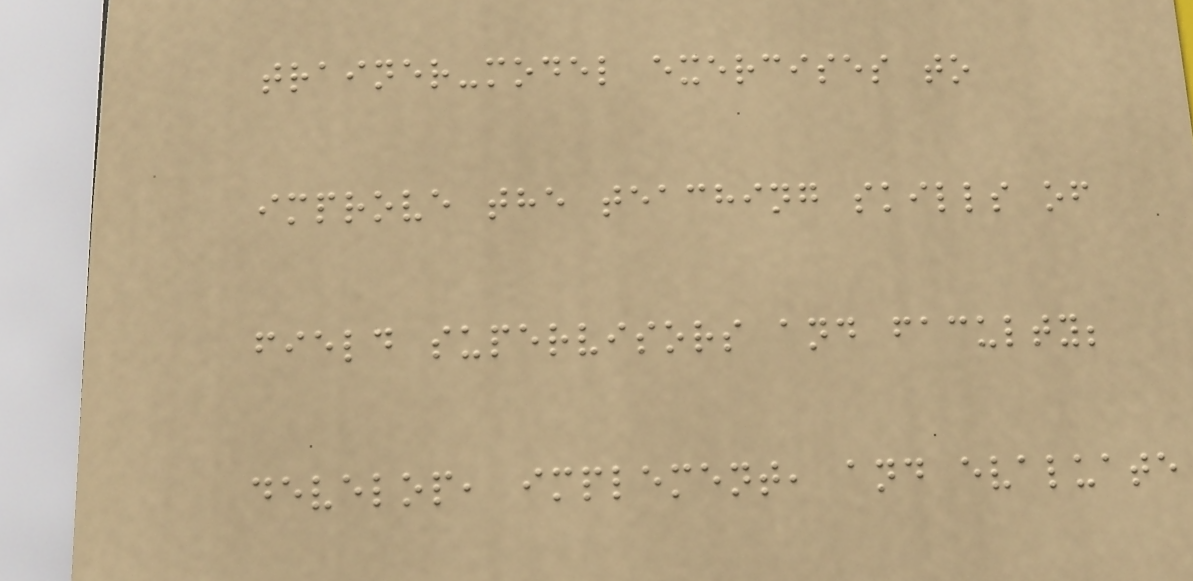trainer-model exercises to
improve the teaching skills of
field supervisors and faculty;
develop, implement, and evaluate
